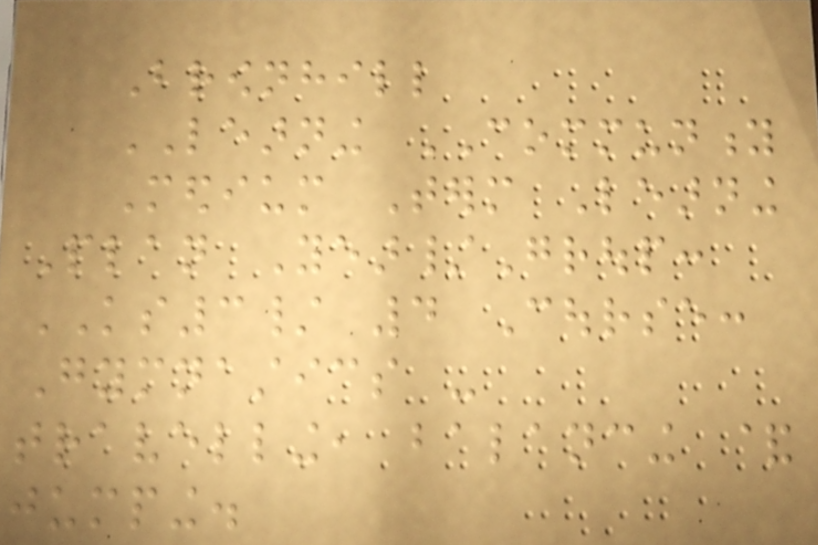Brownhill
LEARNING COMMUNITY
Medium Term Learning
Plan Year/Group:
KS3/ 4 Course:
Gymnastics -
travelling, balancing &
jumping.
